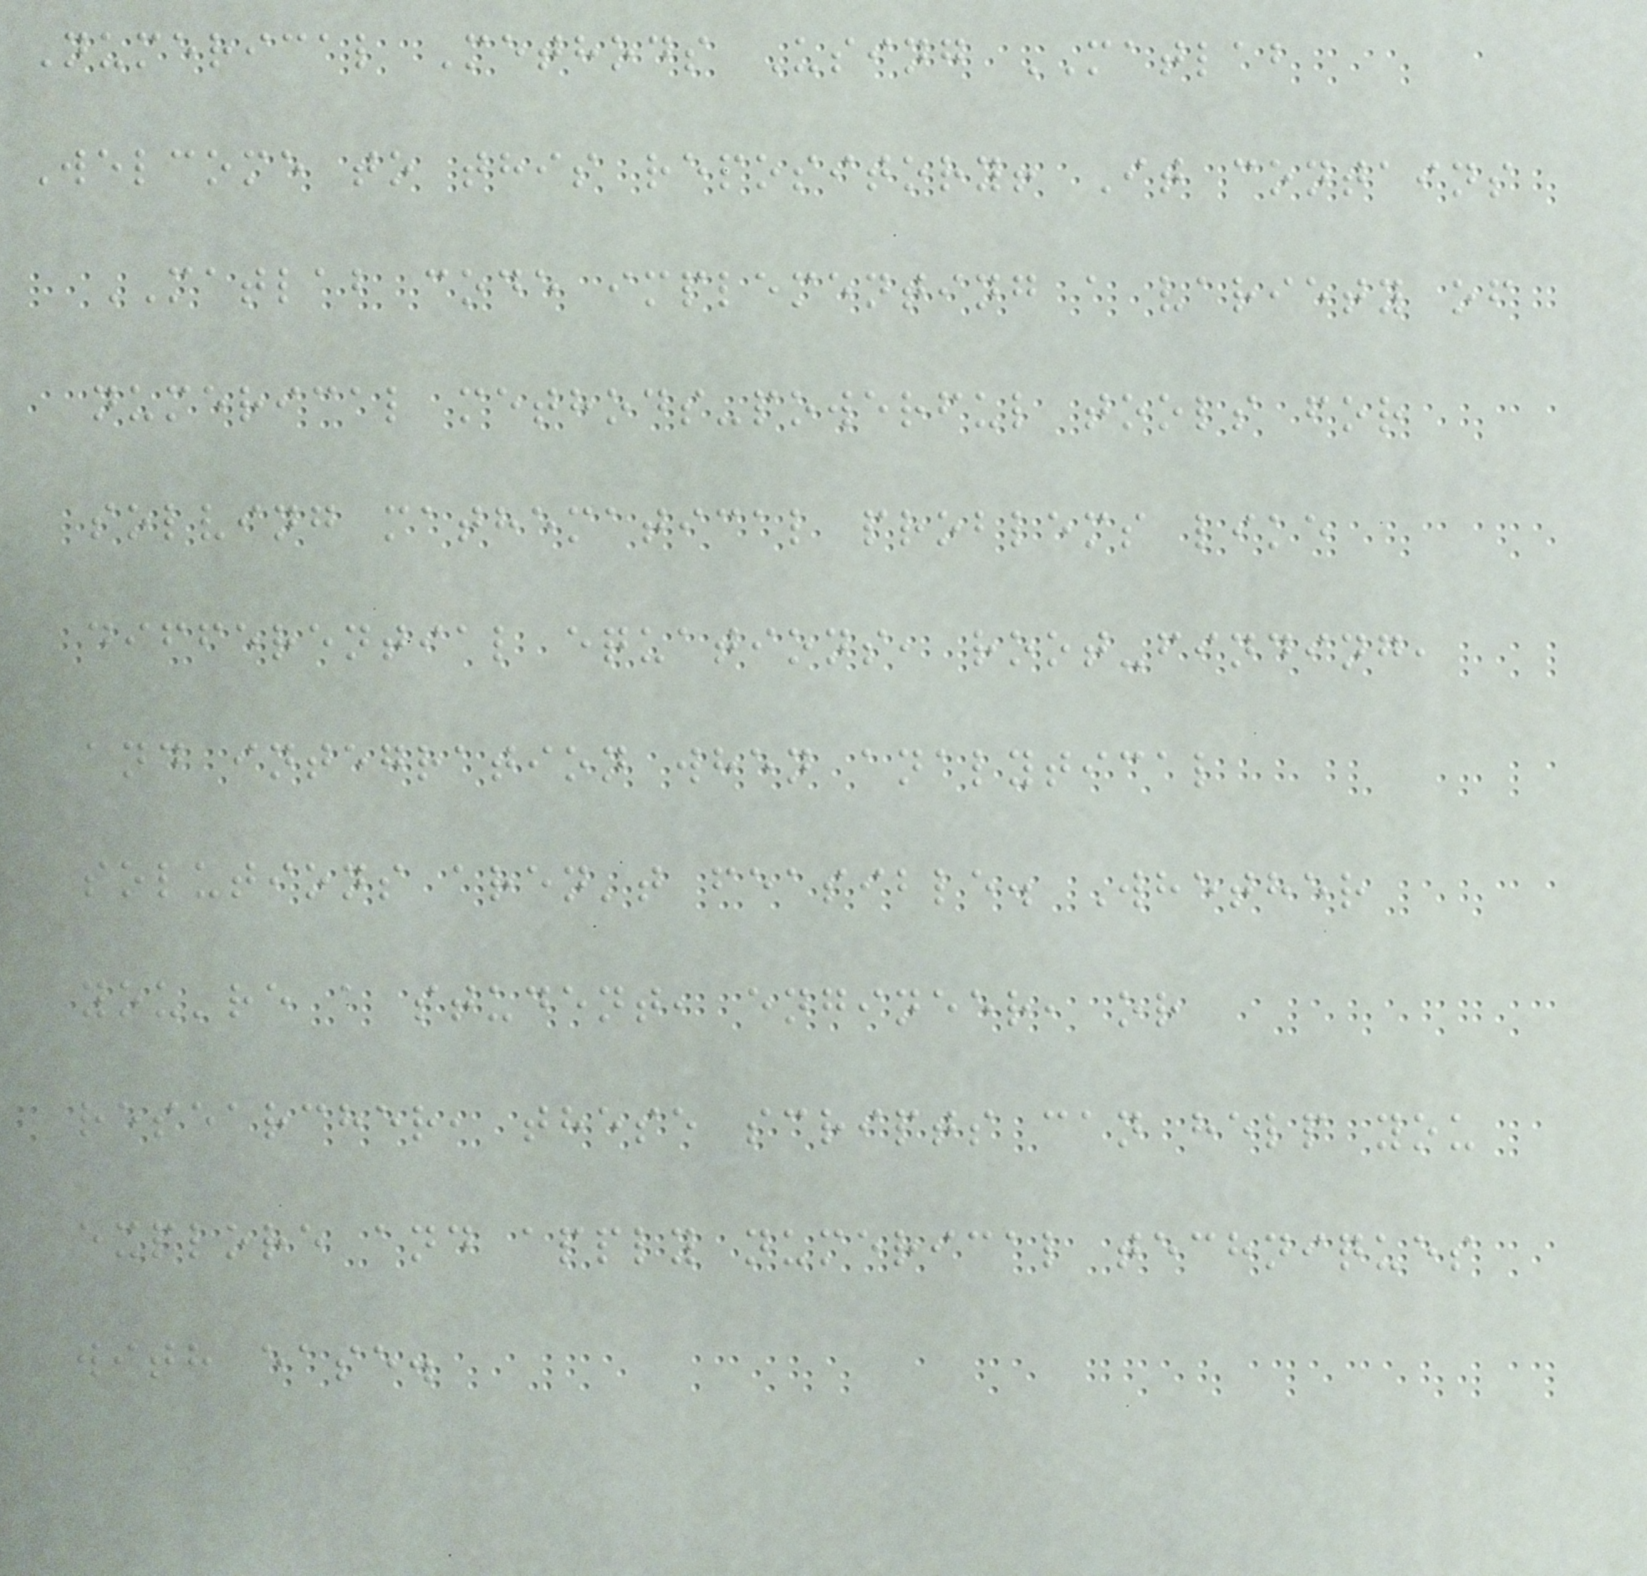Numerical Methods Using MATLAB
Welcome to this repository! It contains
MATLAB code implementing a variety of
numerical methods-powerful tools for
solving mathematical problems like
differential equations, root-finding,
and integration when analytical
solutions aren't feasible. Whether
you're a student, engineer, or
researcher, these scripts can help you
explore and apply numerical techniques
with ease.
